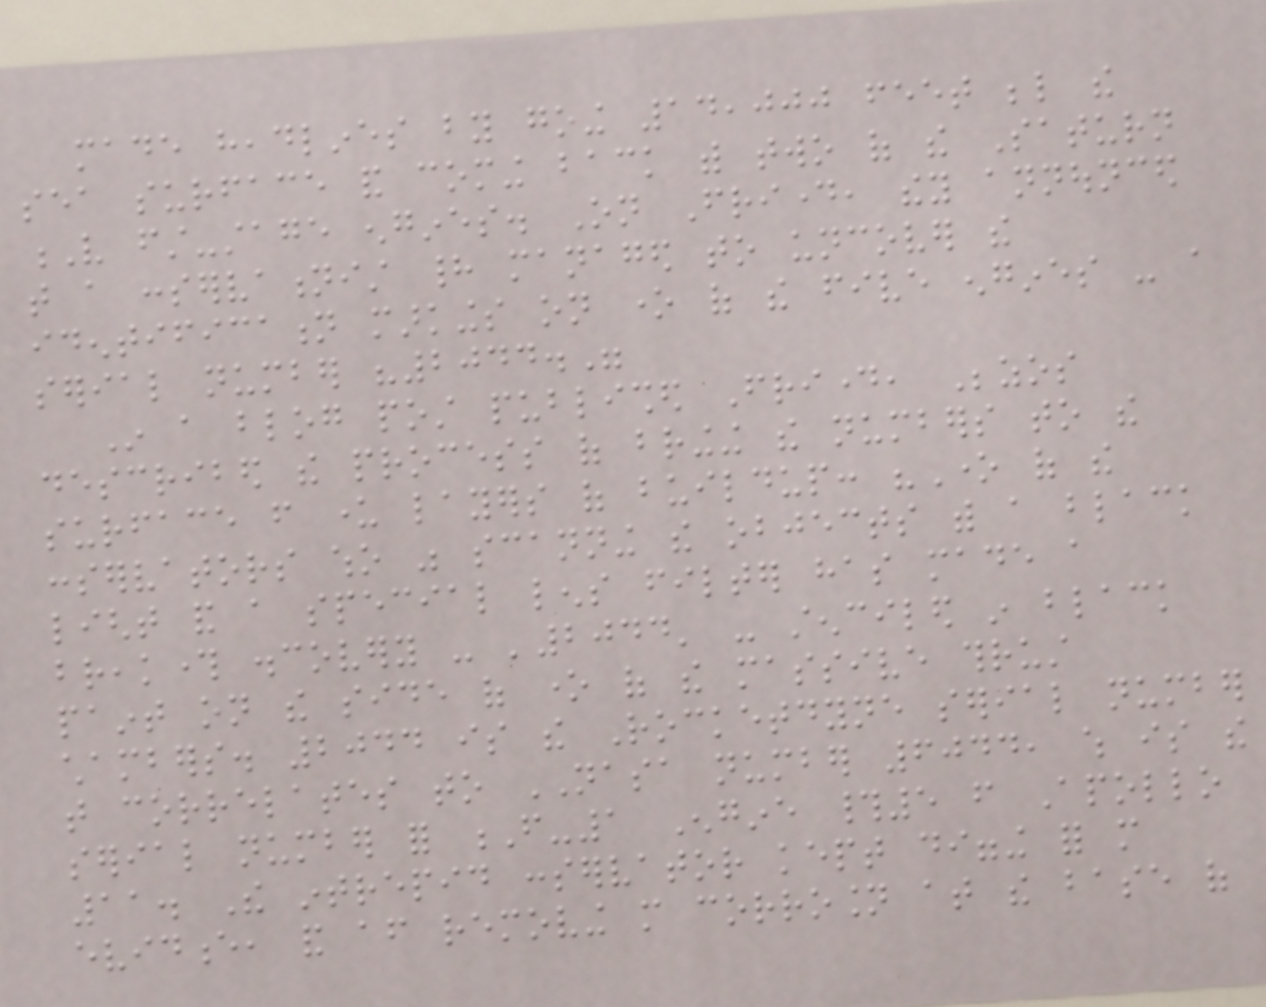made headlines by going 14,000 feet below the
sea surface and coming back with two of the Saturn
V first-stage engines. On Friday, they announced
that a conservationist had managed to uncover the
identification markings on one of the five engines - a
serial number "2044."
In a blog post published Friday, Bezos
described the process of bringing the numbers to the
surface from under layers of buildup: "One of the
conservators who was scanning the objects with a black
light and a special lens filter has made a
breakthrough discovery - '2044' - stenciled in black
paint on the side of one of the massive thrust
chambers. 2044 is the Rocketdyne serial number
that correlates to NASA number 6044, which is the
serial number for F-1 Engine #5 from Apollo
11. The intrepid conservator kept digging for more
evidence, and after removing more corrosion at the base of
